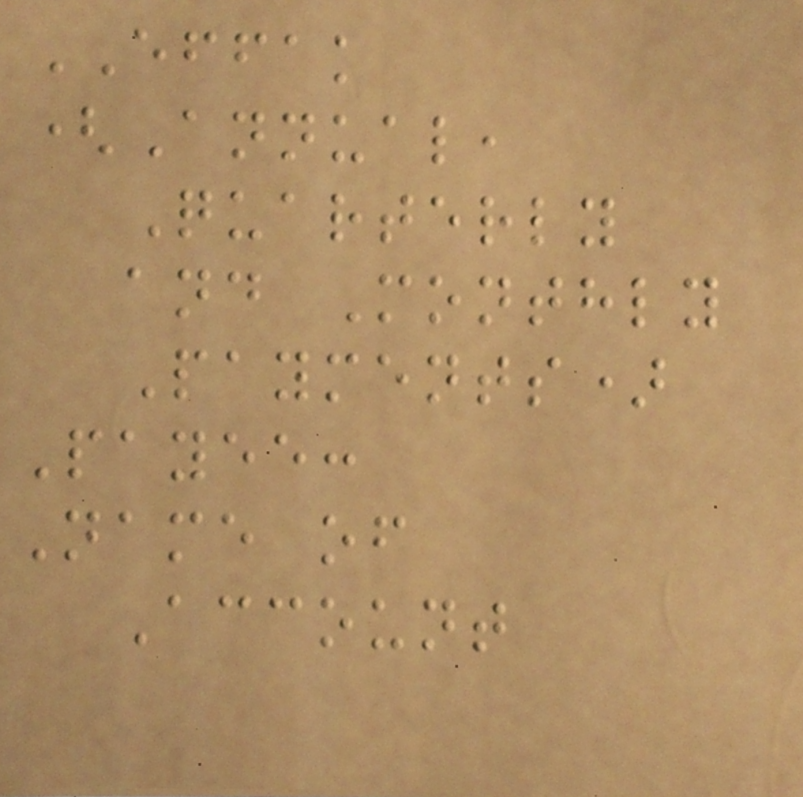EFFAK
(Annual,
Quarterly
and Monthly
Payments)
Payee:
Name of
Account
